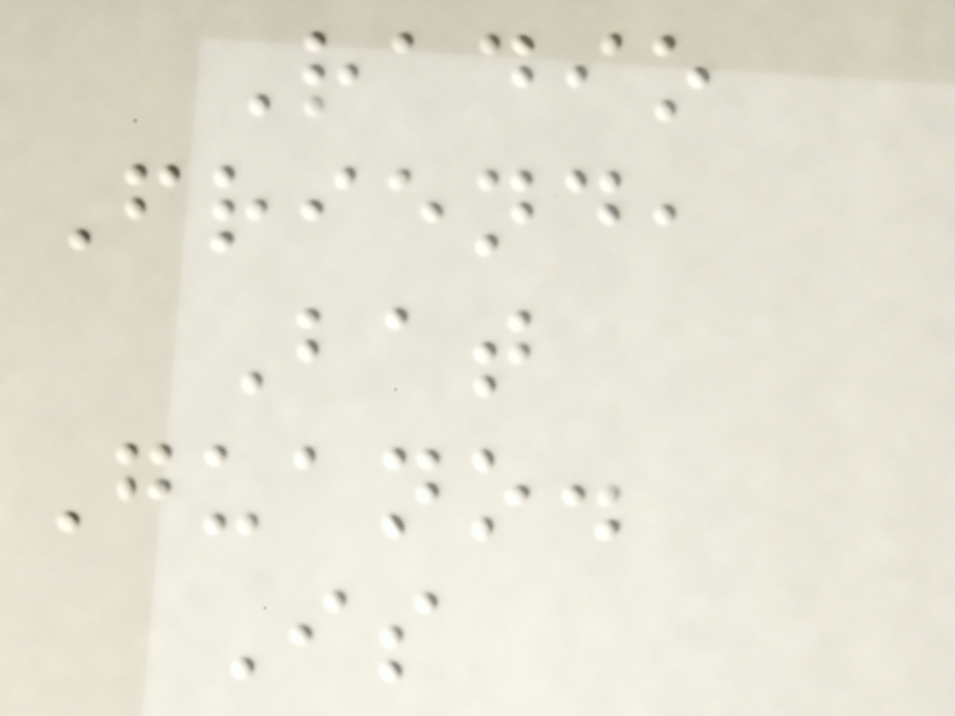Radio
Friend,
Bat
Guano.
Is
